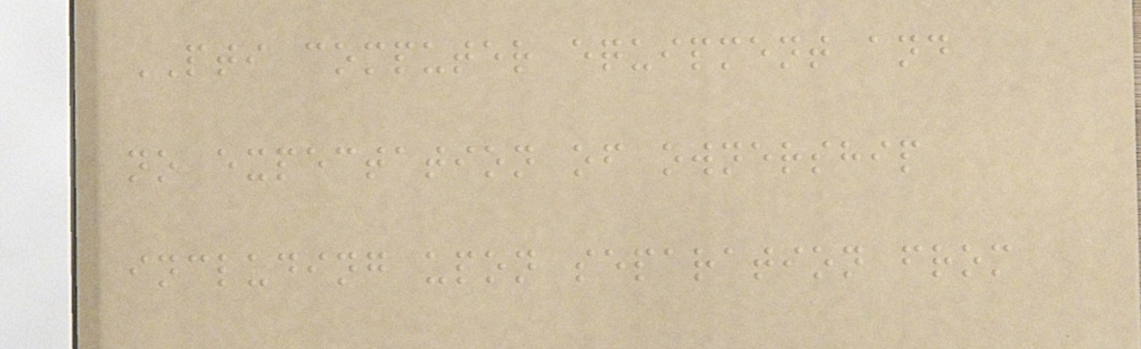PTI computer equipment and
no expectation of ownership
including upon separation from
